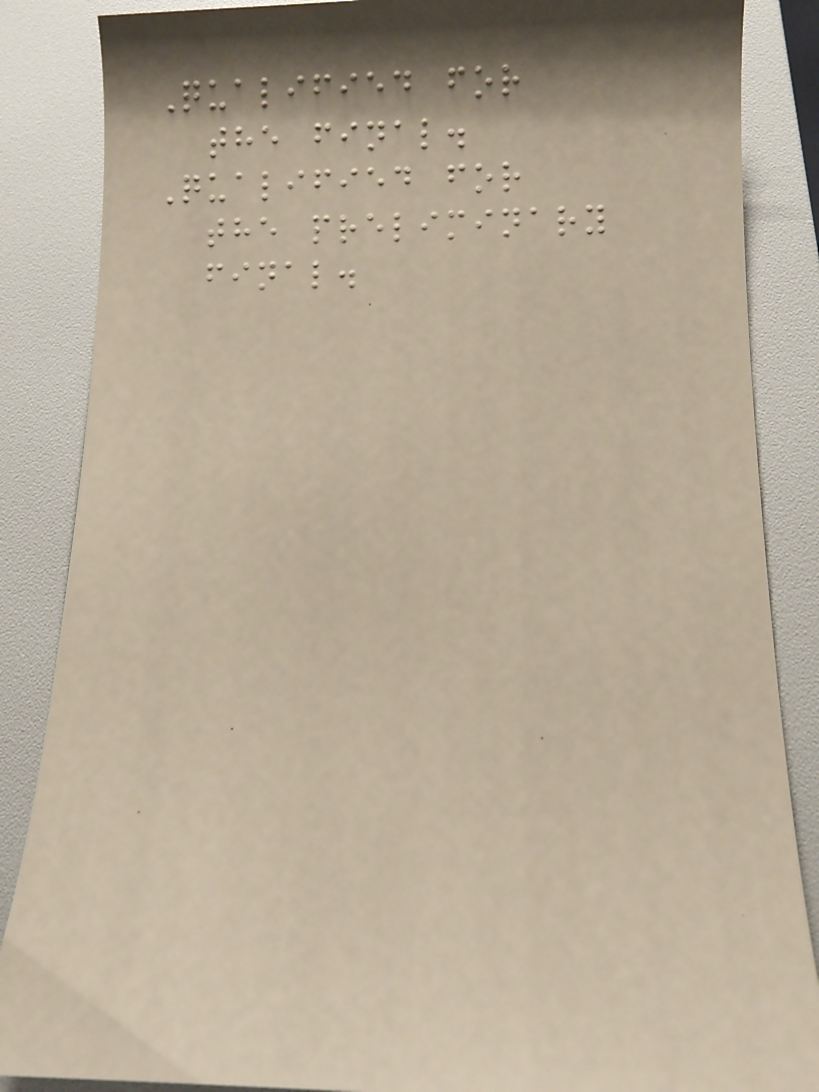Qualified for
the final.
Qualified for
the preliminary
final.
